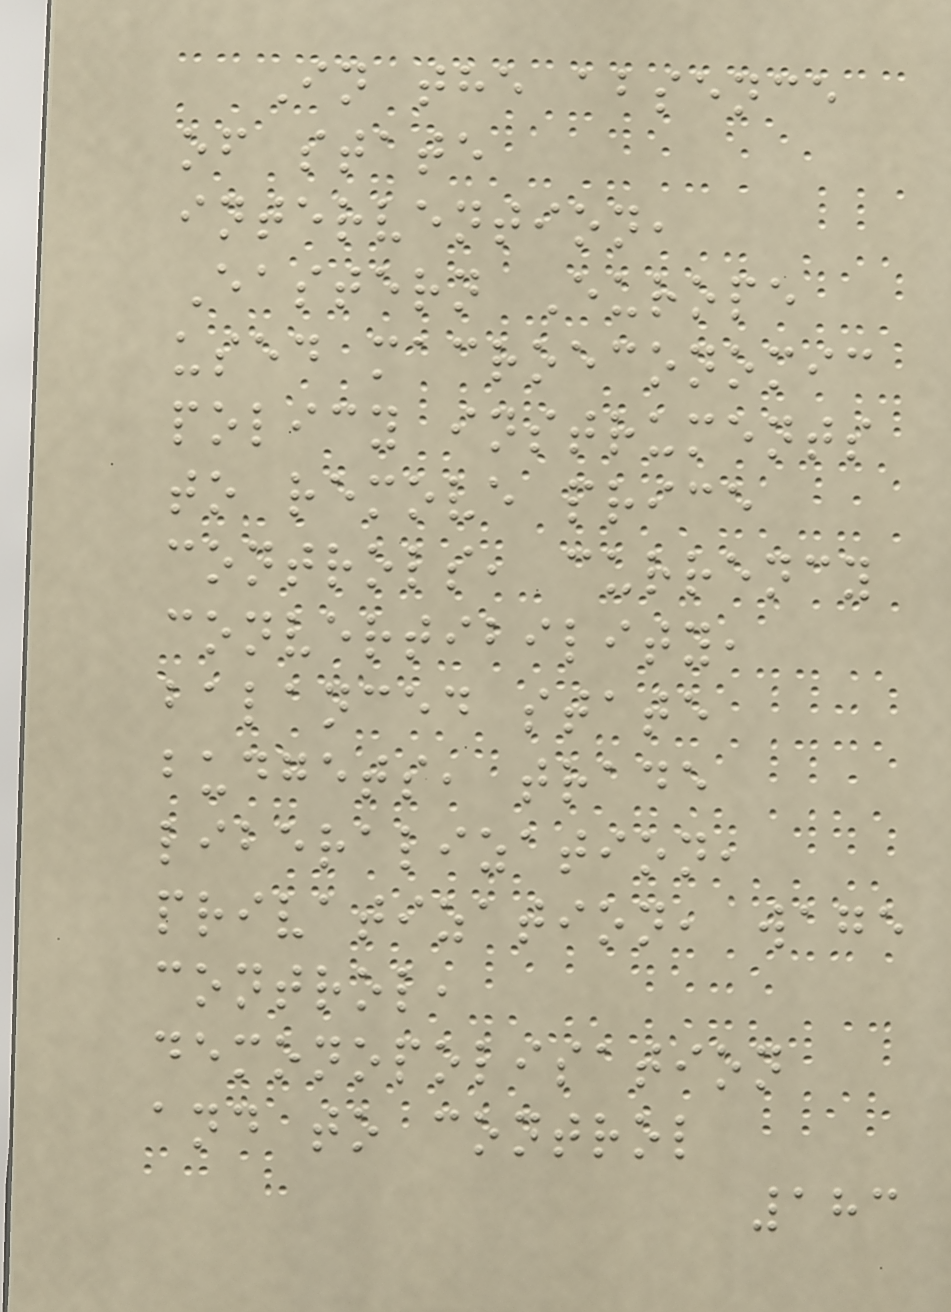In the absence
of state
intervention,
Eastern Europe
used macroeconomic
policy instruments
to remove price
controls, currency
convertibility,
balanced state
budgets, trade
liberalization,
privatization, wage
control,
demonopolisation
and to control
183
